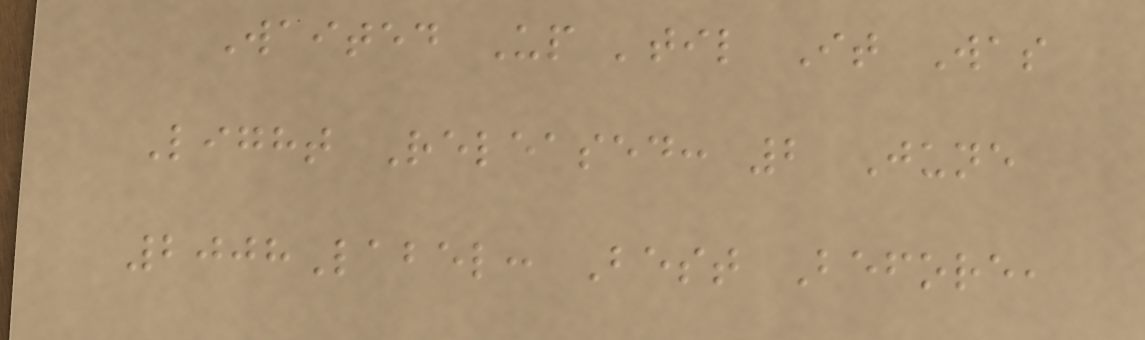Waited Up 'til It Was
Light Released: 2 June
2008Label: Best Before,
